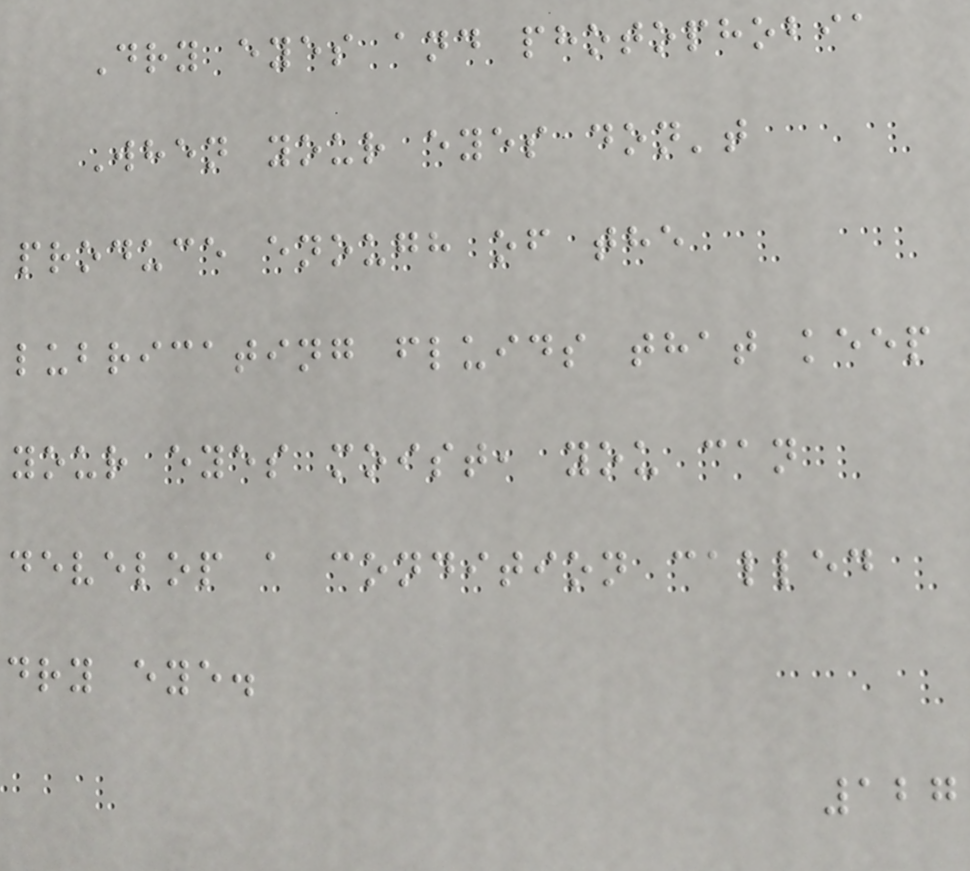Dry eyes and photophobia
When your eyes don't
produce enough of the
lubricating fluids that keep
your eyes moist, you can
develop a condition called
dry eye.
127
